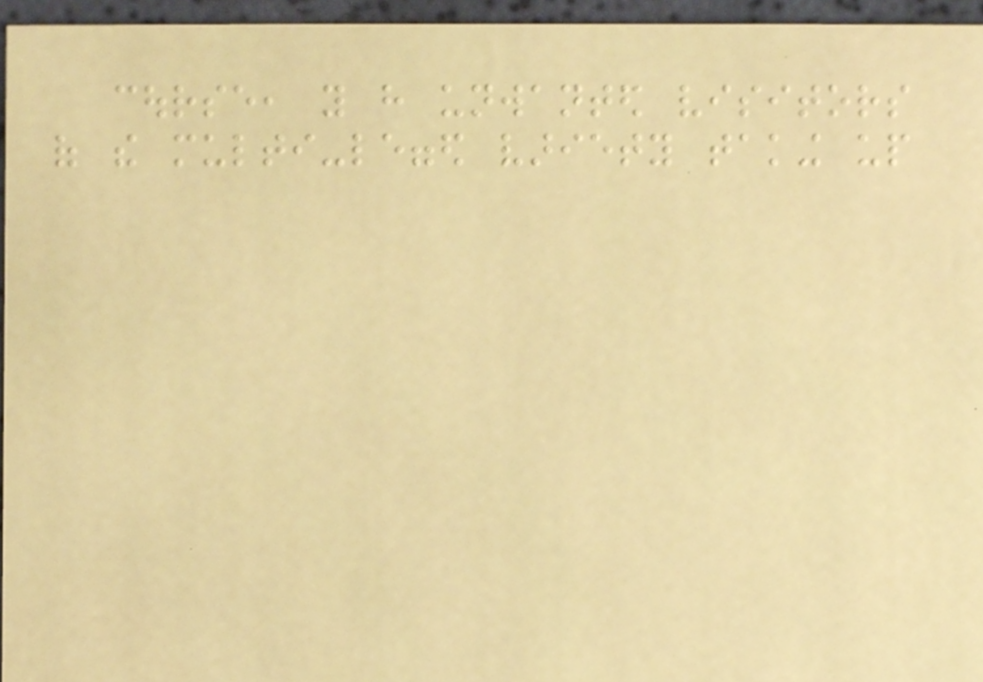course, you have unwanted visitors
of the multi-legged variety taking up
